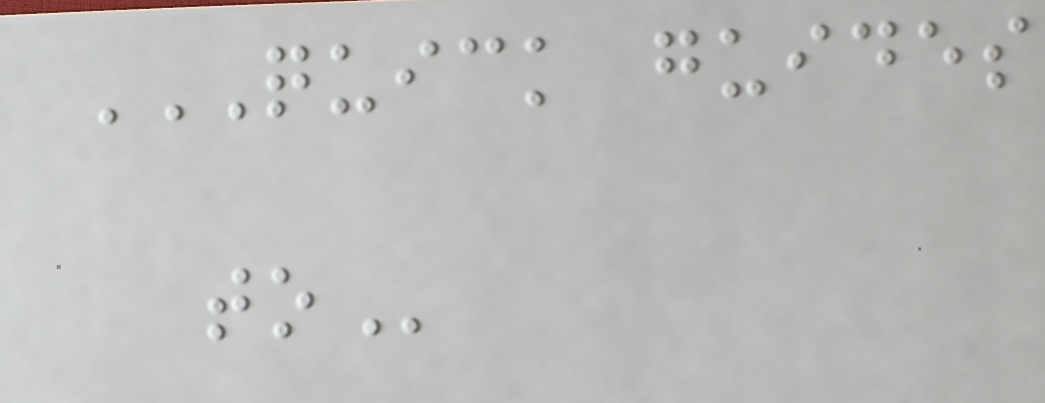QUICK GUIDES
TO
